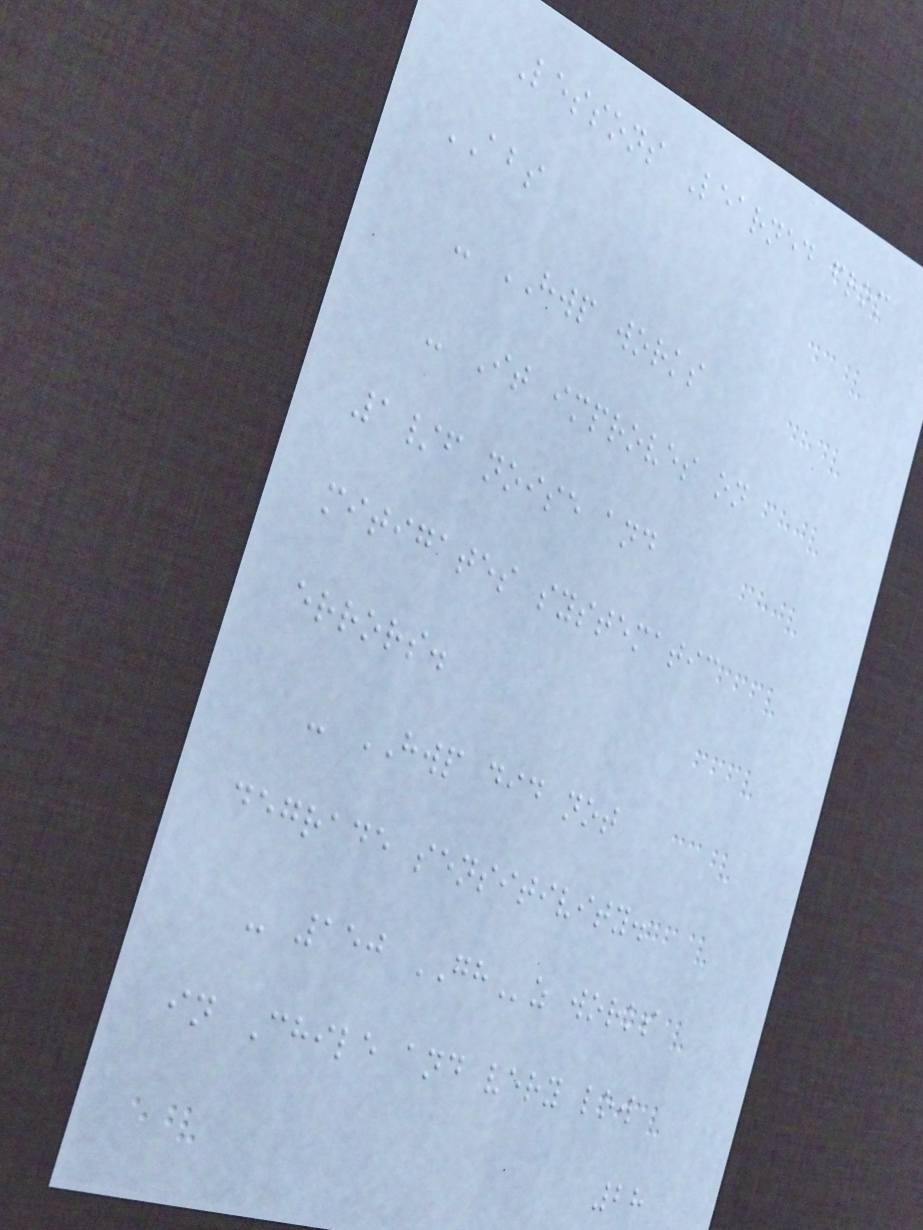Lessons Learned from
ABS
- HWP works
- It improves on
1/f noise and
mitigates systematic
errors.
- HWP did not
degrade sensitivity.
- 150 GHz works
in Chile and very low
28
